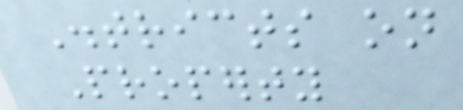Districts on
Property
